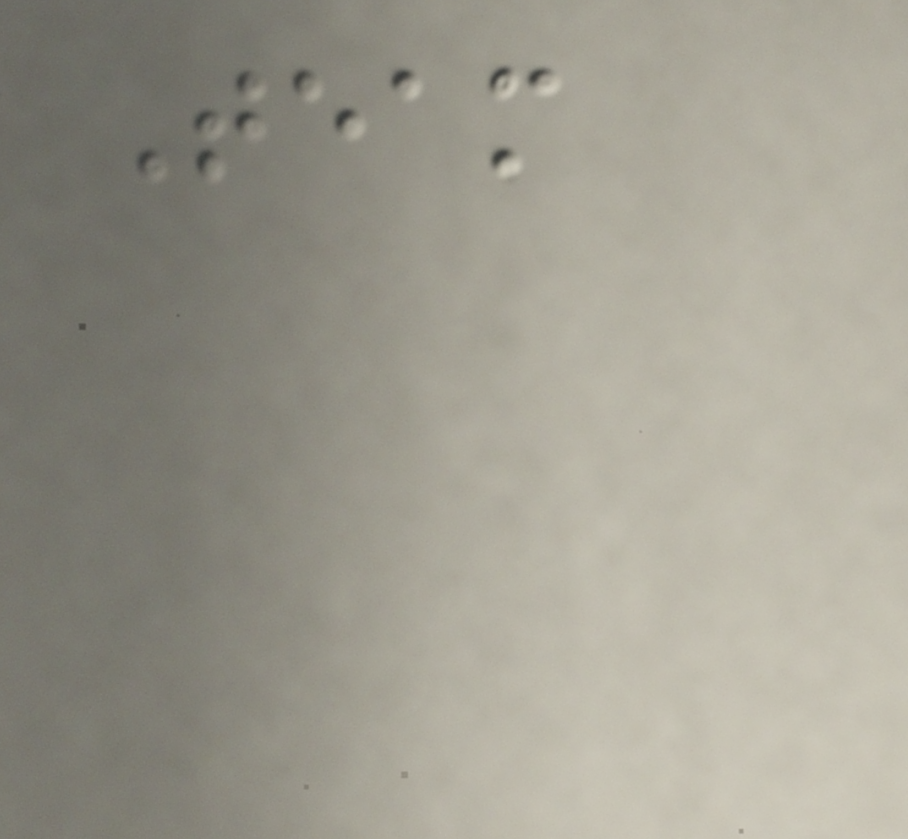Team
